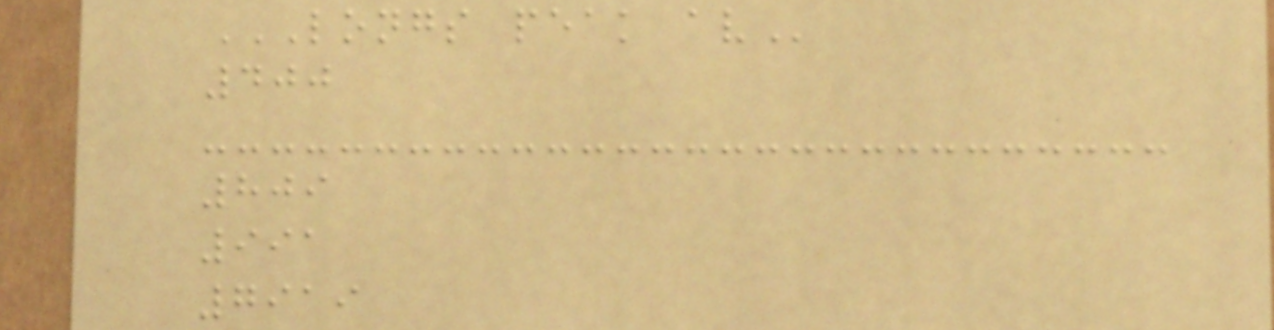LONGS PEAK AV
400
809
991
7919
